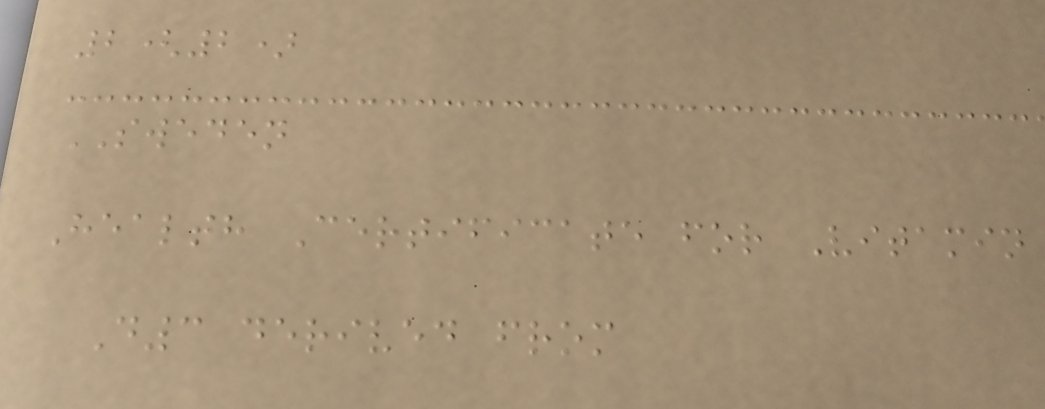2(2)
SWEDEN
Health Certificate for Vitamin
D3 derived from
